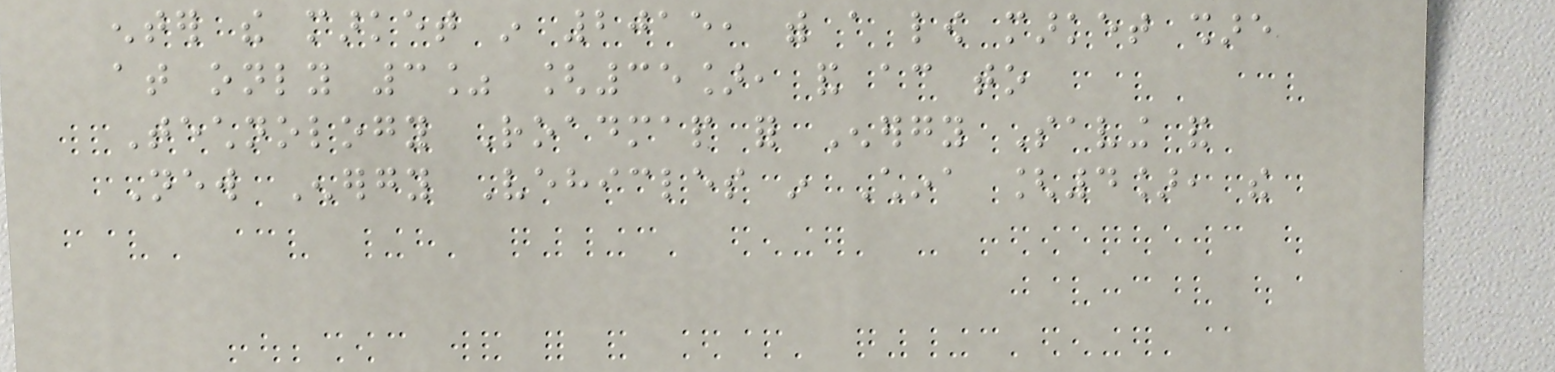enter the market in 2015, with a low market share
at only 3% [35], and according to
Technology Roadmap for Energy Saving and
New Energy Vehicles in China [4], the
